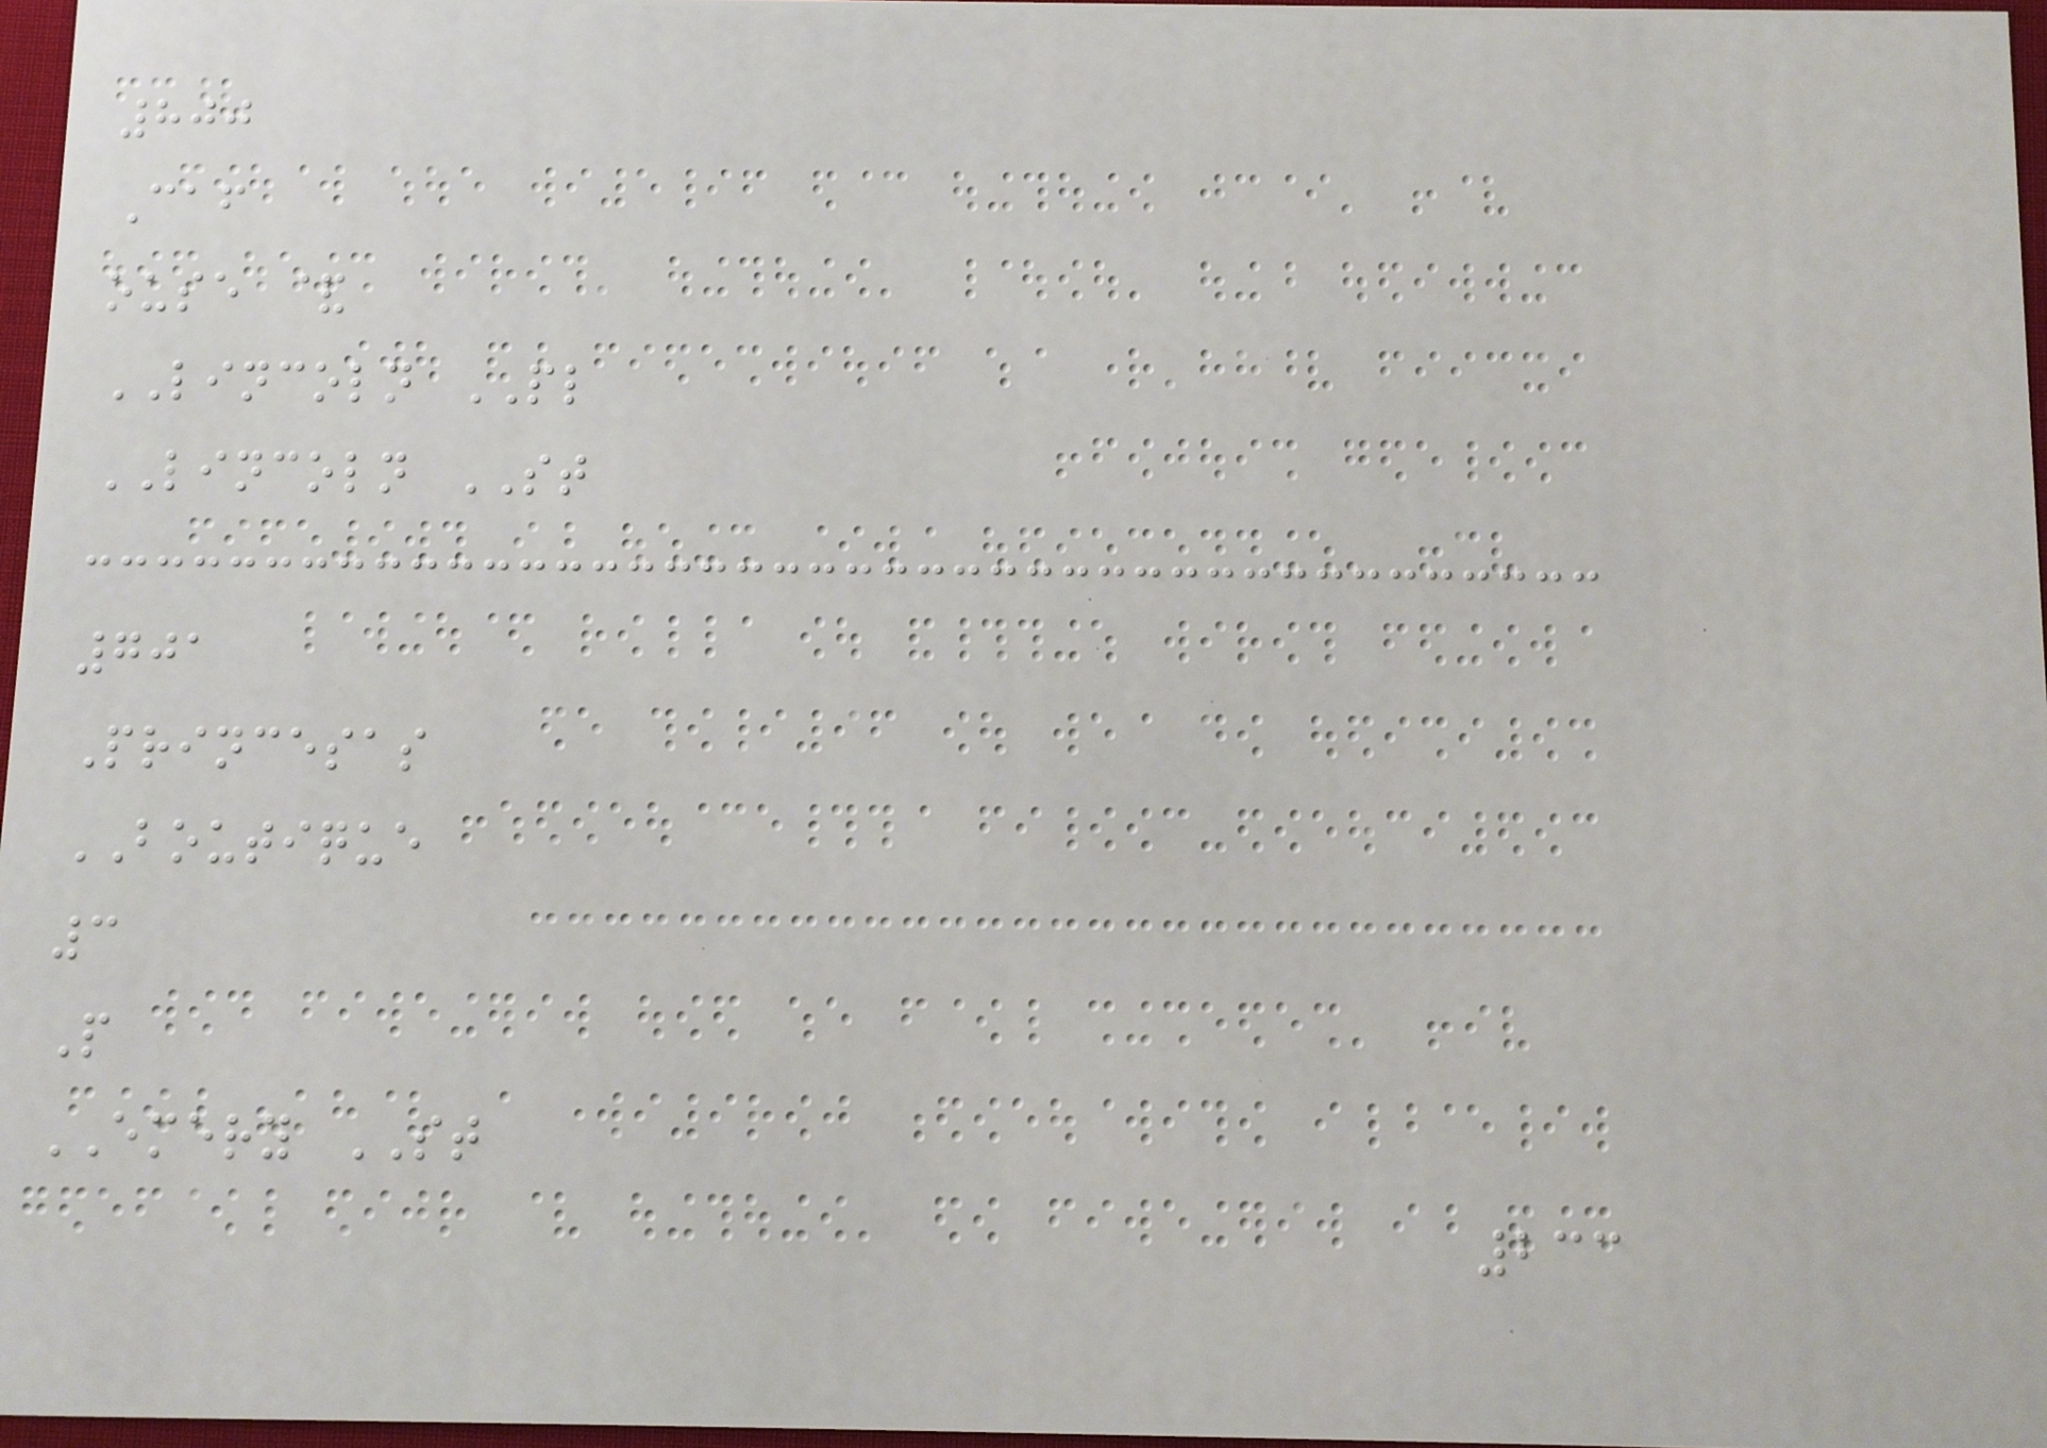800
Caf
ouse &
LINCOLN PL
LINCOLN ST
701
Princesas
BOUTIQUE
3
P
EMERY ST
233
